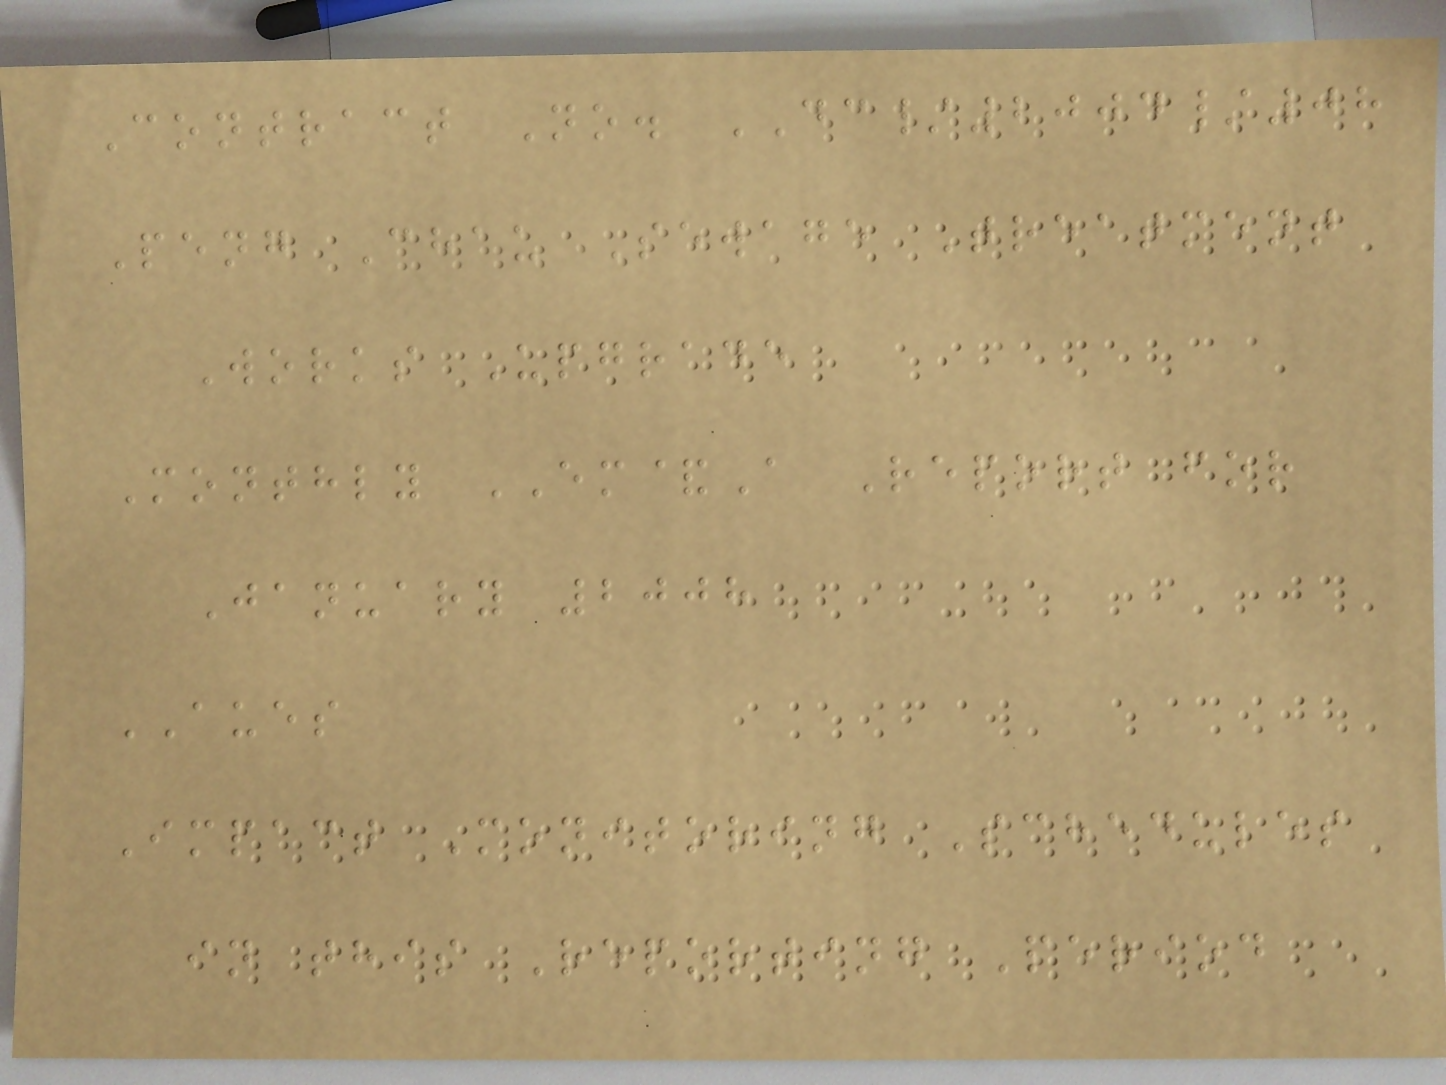Contract No. DC/2004/08
Peng Chau Sewage Treatment
Works Upgrade
Monthly EM&A Report for
January 2008
AUES
Impact Monitoring Schedules
in this Reporting Period
